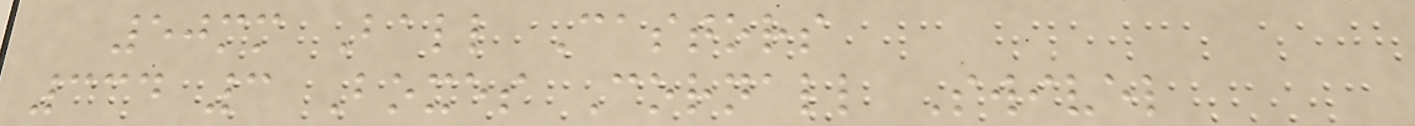50mm Ball Castors
334 3 Boxes Cornall Swivel
